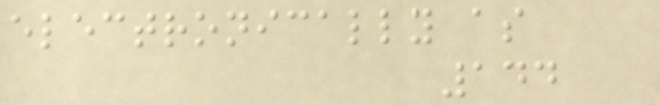electronically as
144
